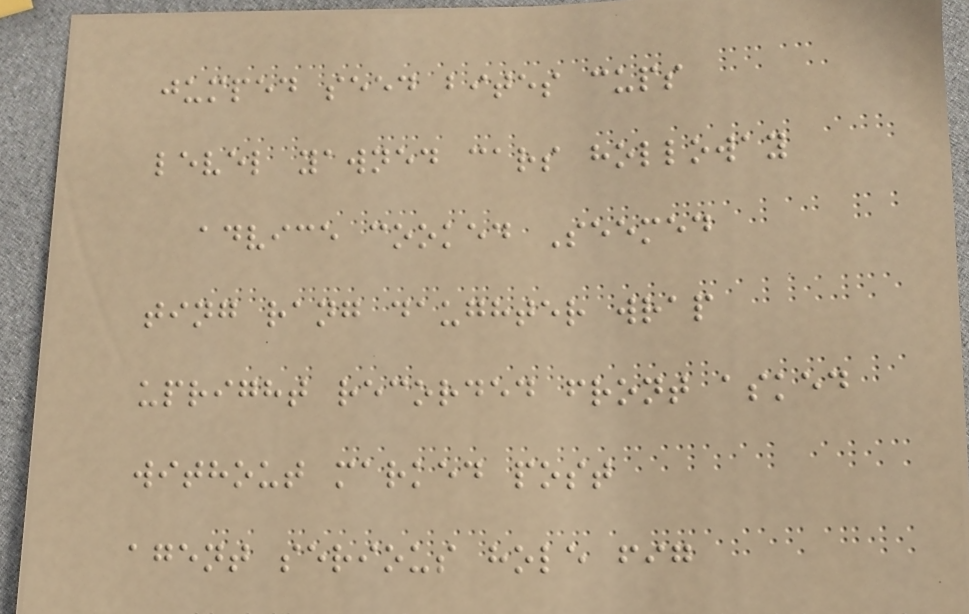jumped seed bites cups
level yawned cars holloway
advice cooked Seemed
ting rang daughter wrap
upright recorded front asked
without marked post
agent serious hole fig
